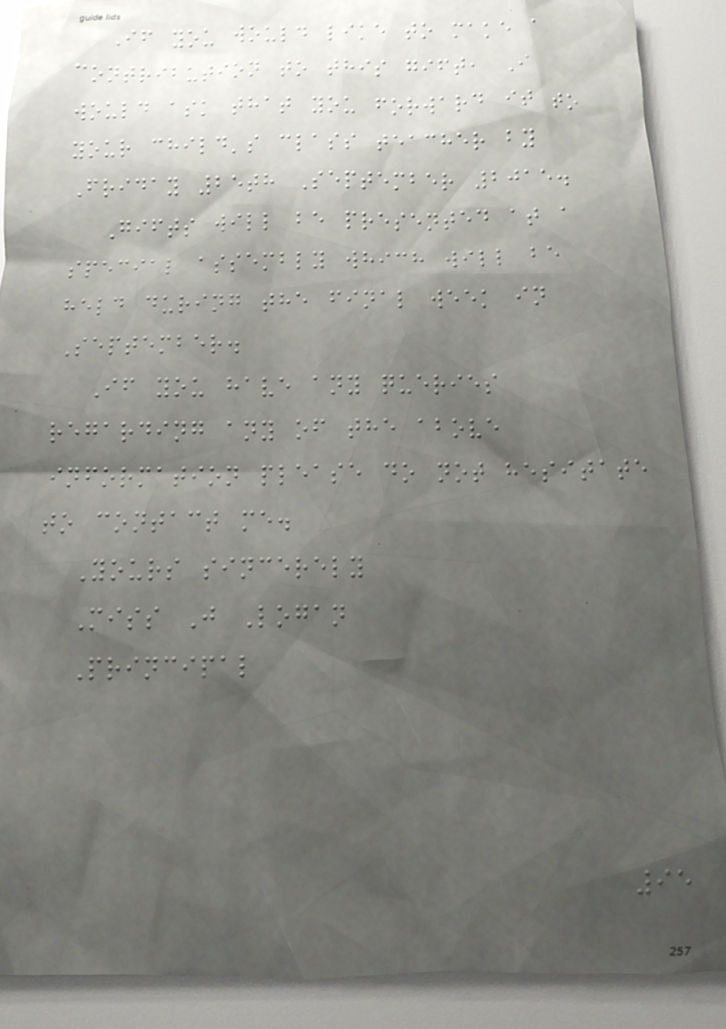If you would like to make a
contribution to this gift, I
would ask that you forward it to
your child's class teacher by
Friday 25th September 2015.
Gifts will be presented at a
special assembly which will be
held during the final week in
September.
If you have any queries
regarding any of the above
information please do not hesitate
to contact me.
Yours sincerely
Miss J Logan
Principal
95
